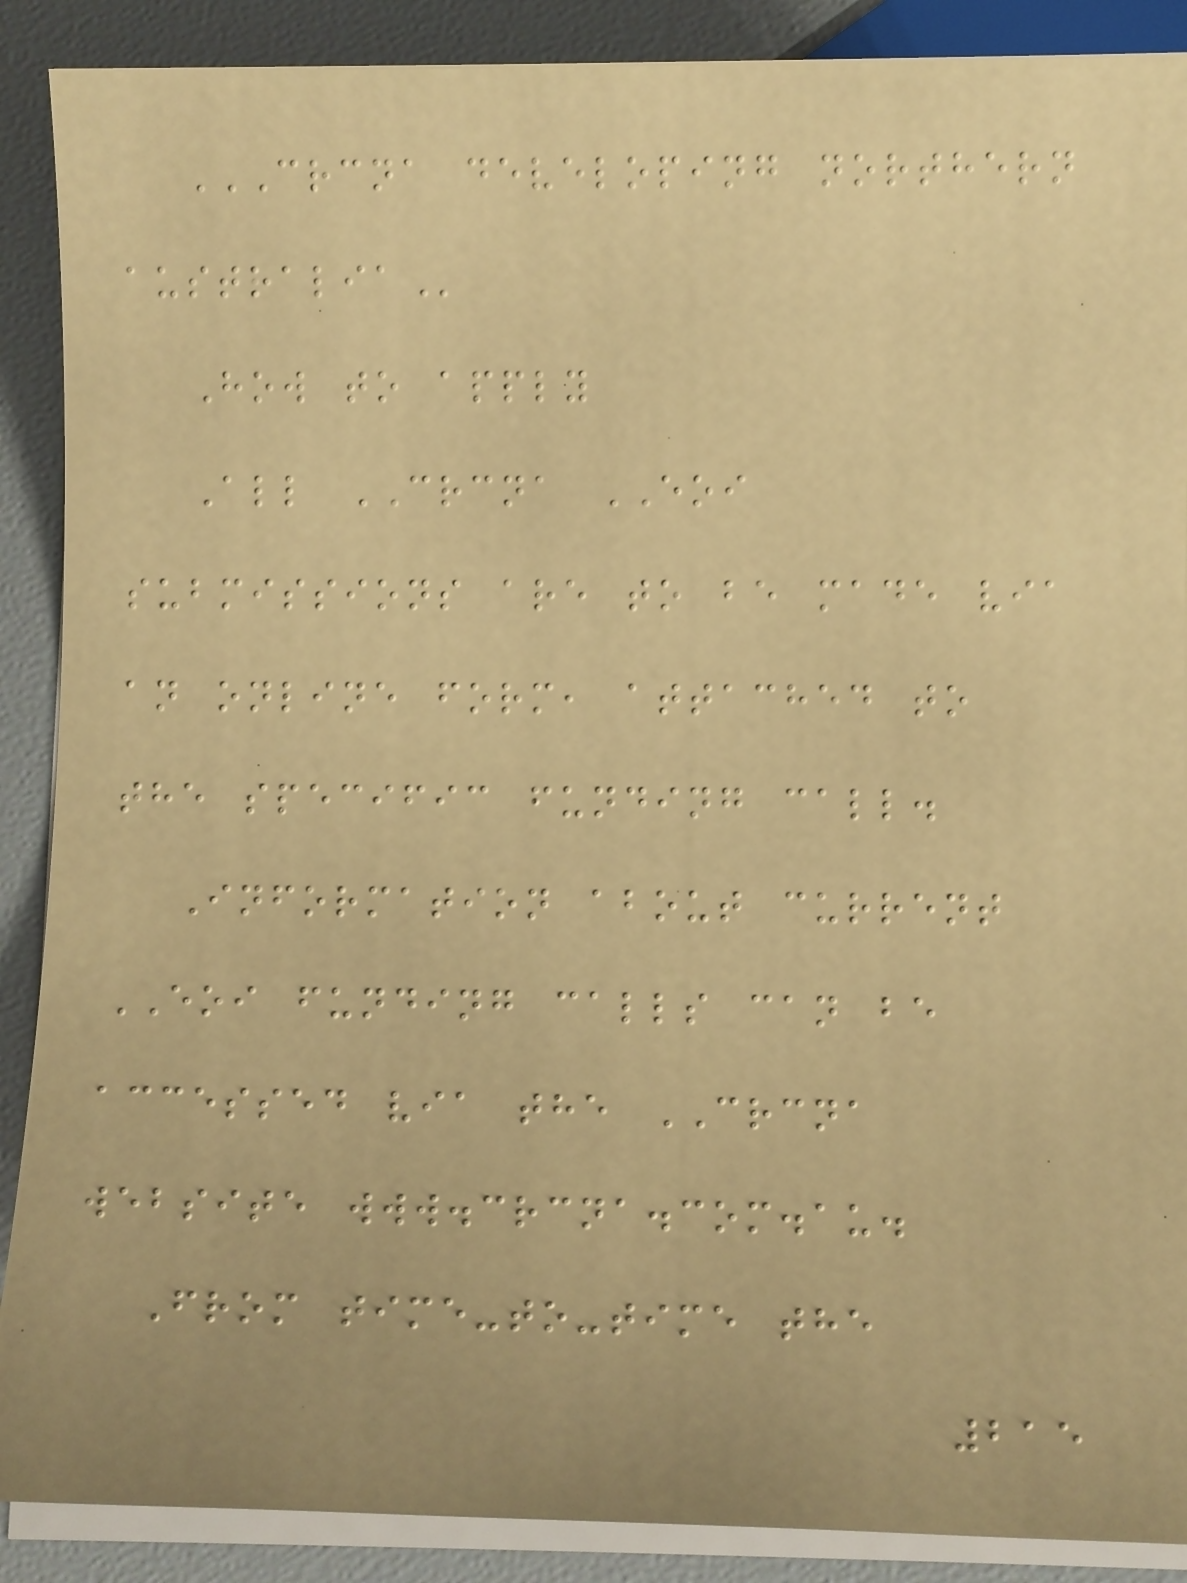CRCNA DEVELOPING NORTHERN
AUSTRALIA
How to apply
All CRCNA EOI
submissions are to be made via
an online form, attached to
the specific funding call.
Information about current
EOI funding calls can be
accessed via the CRCNA
website www.crcna.com.au.
From time-to-time the
215
